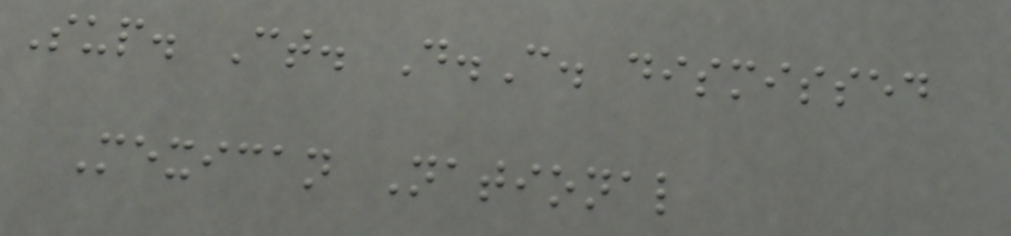Sup. Ct. D.C. dismissed
Mexican National
